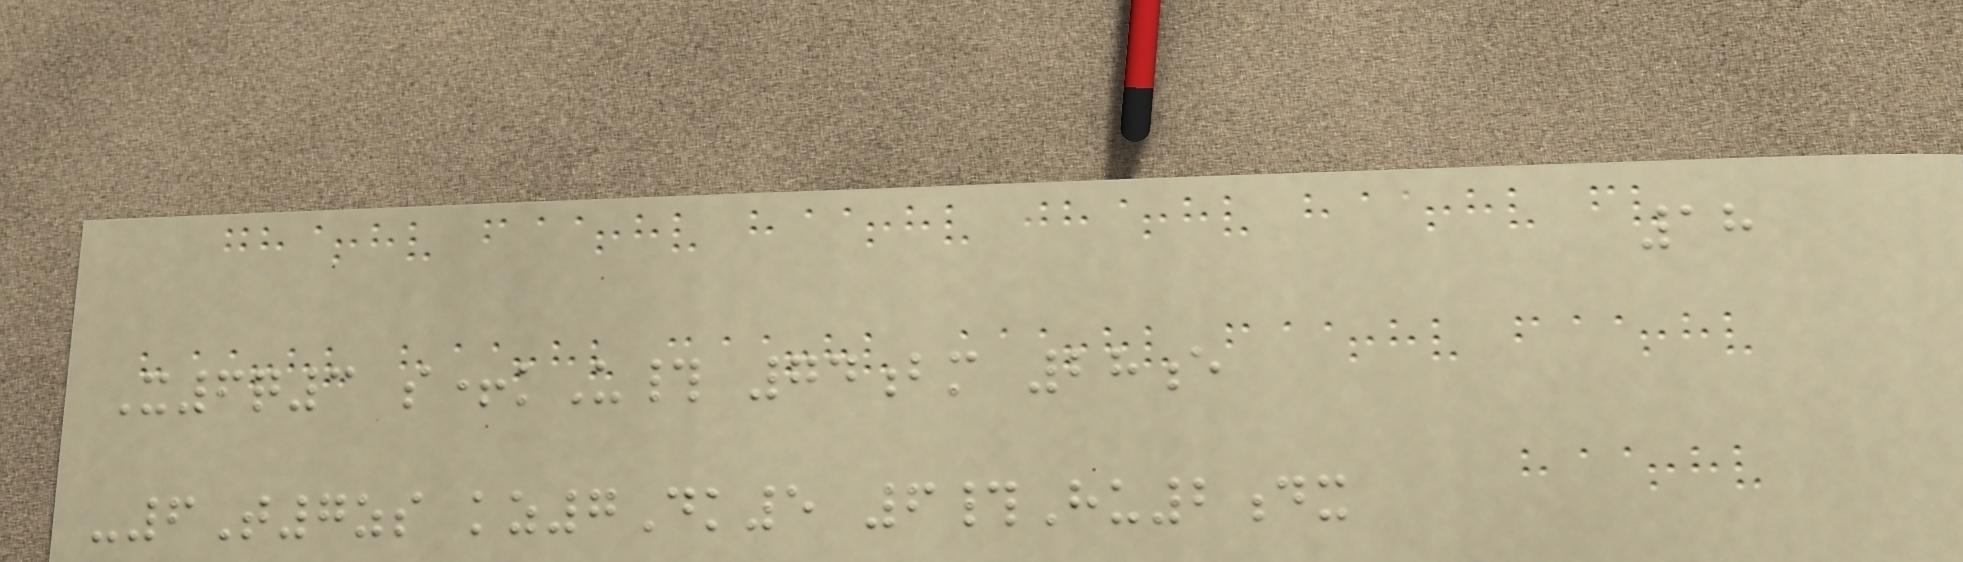18
X6q3 s+kU# 74bm 28e
-6T7zs kz7Dk5 6#Hu2dx
